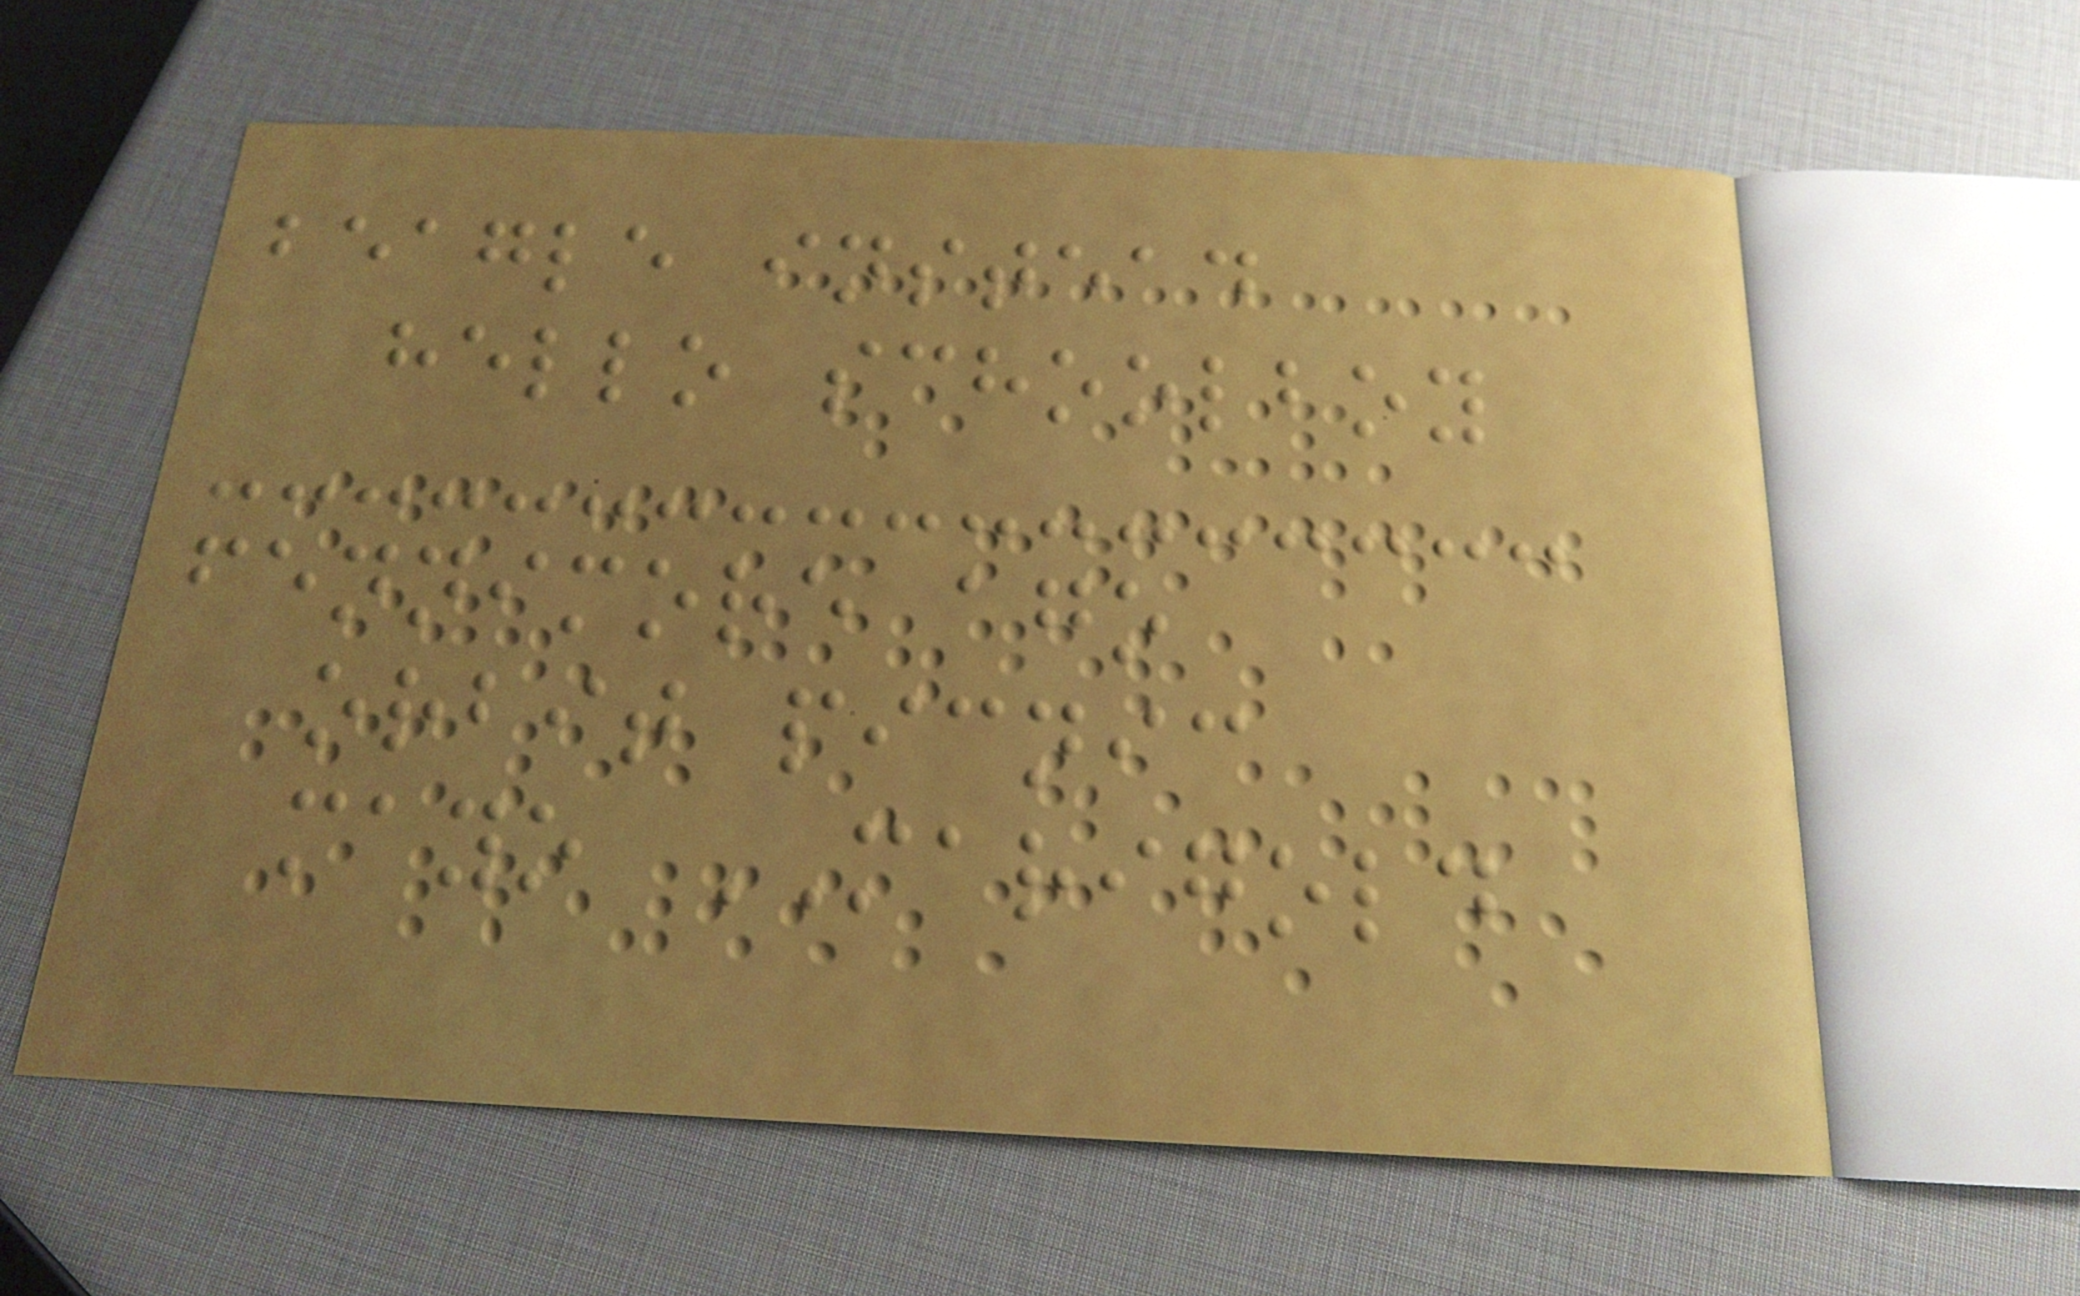beagle instead
hello schoolboy
fennimore ago
orbit picnic
mayo MARIGOLD
